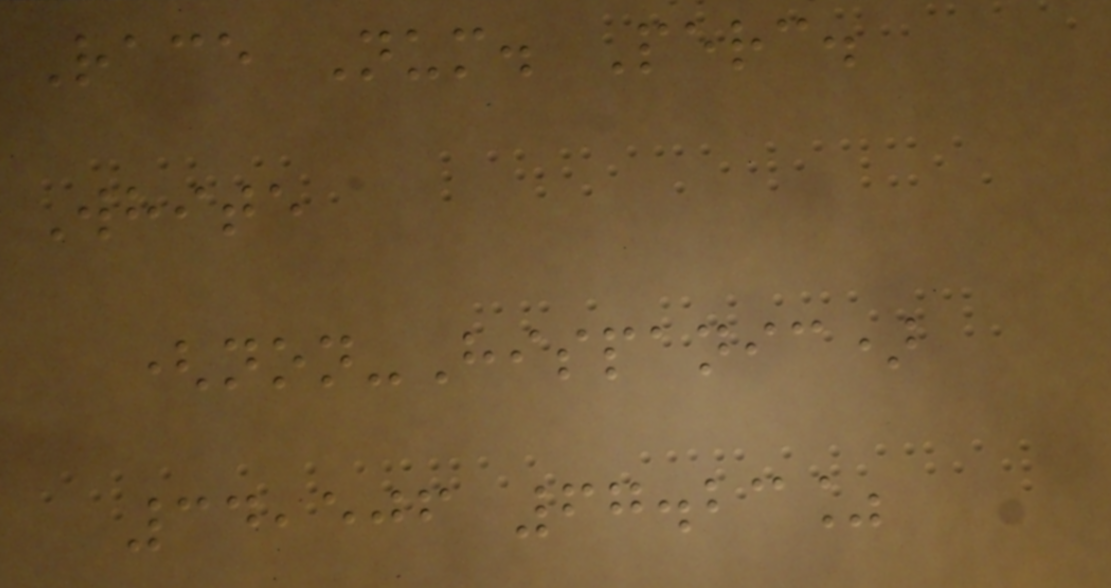Race Num. Perc.
White
(non-Hispanic)
34,506 67.23%
